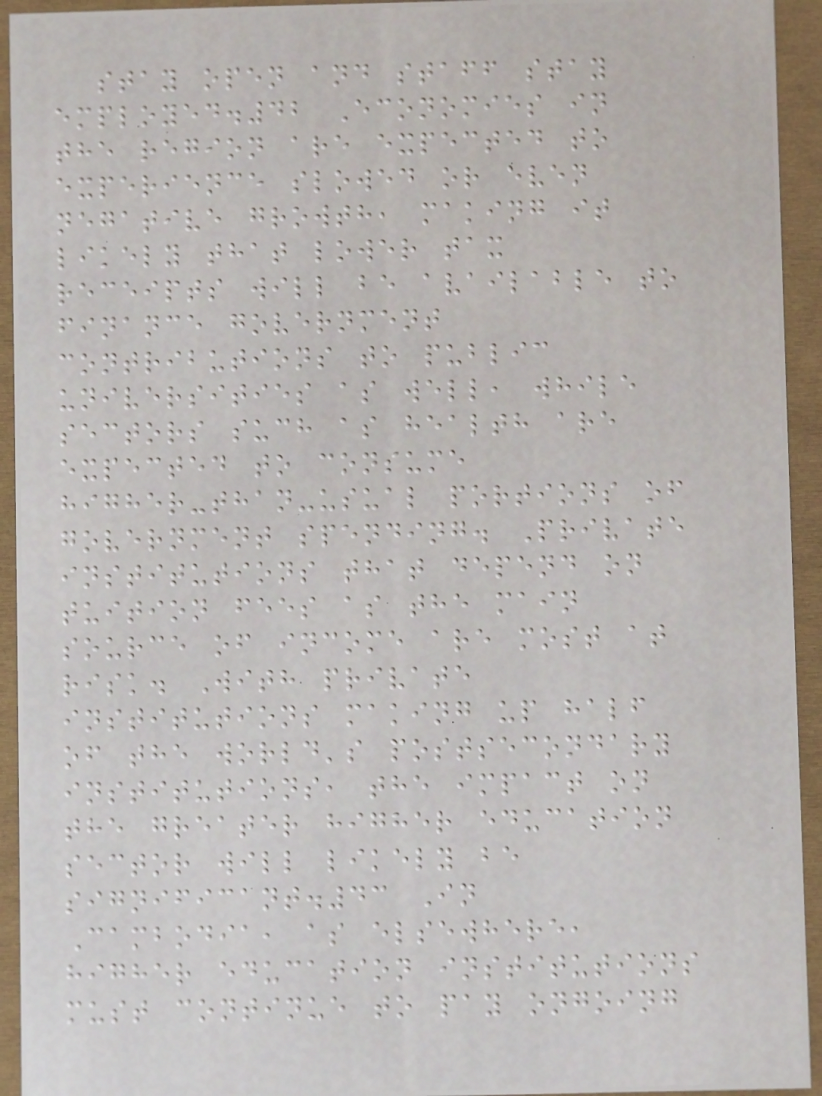stay open and staff stay
employed.42 Economies in
the region are expected to
experience slowed or even
negative growth, making it
likely that lower tax
receipts will be available to
finance government
contributions to public
universities as well, while
sectors such as health are
expected to consume
higher-than-usual portions of
government spending. Private
institutions that depend on
tuition fees as the main
source of income are most at
risk. With private
institutions making up half
of the world's postsecondary
institutions, the impact on
the greater higher education
sector will likely be
significant.43 In
Cambodia, as elsewhere,
higher education institutions
must continue to pay ongoing
